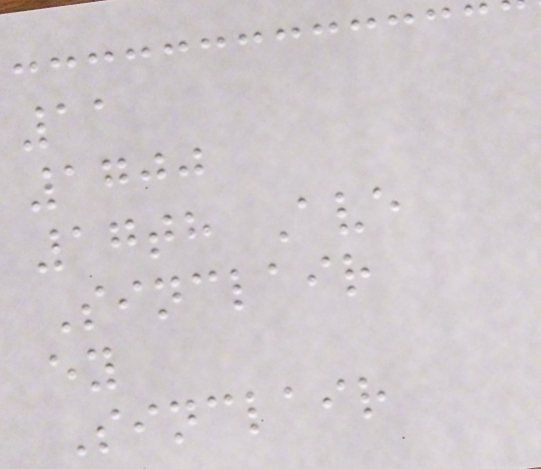11
1700
17th Ave
Sinclair
ey
Sinclair
